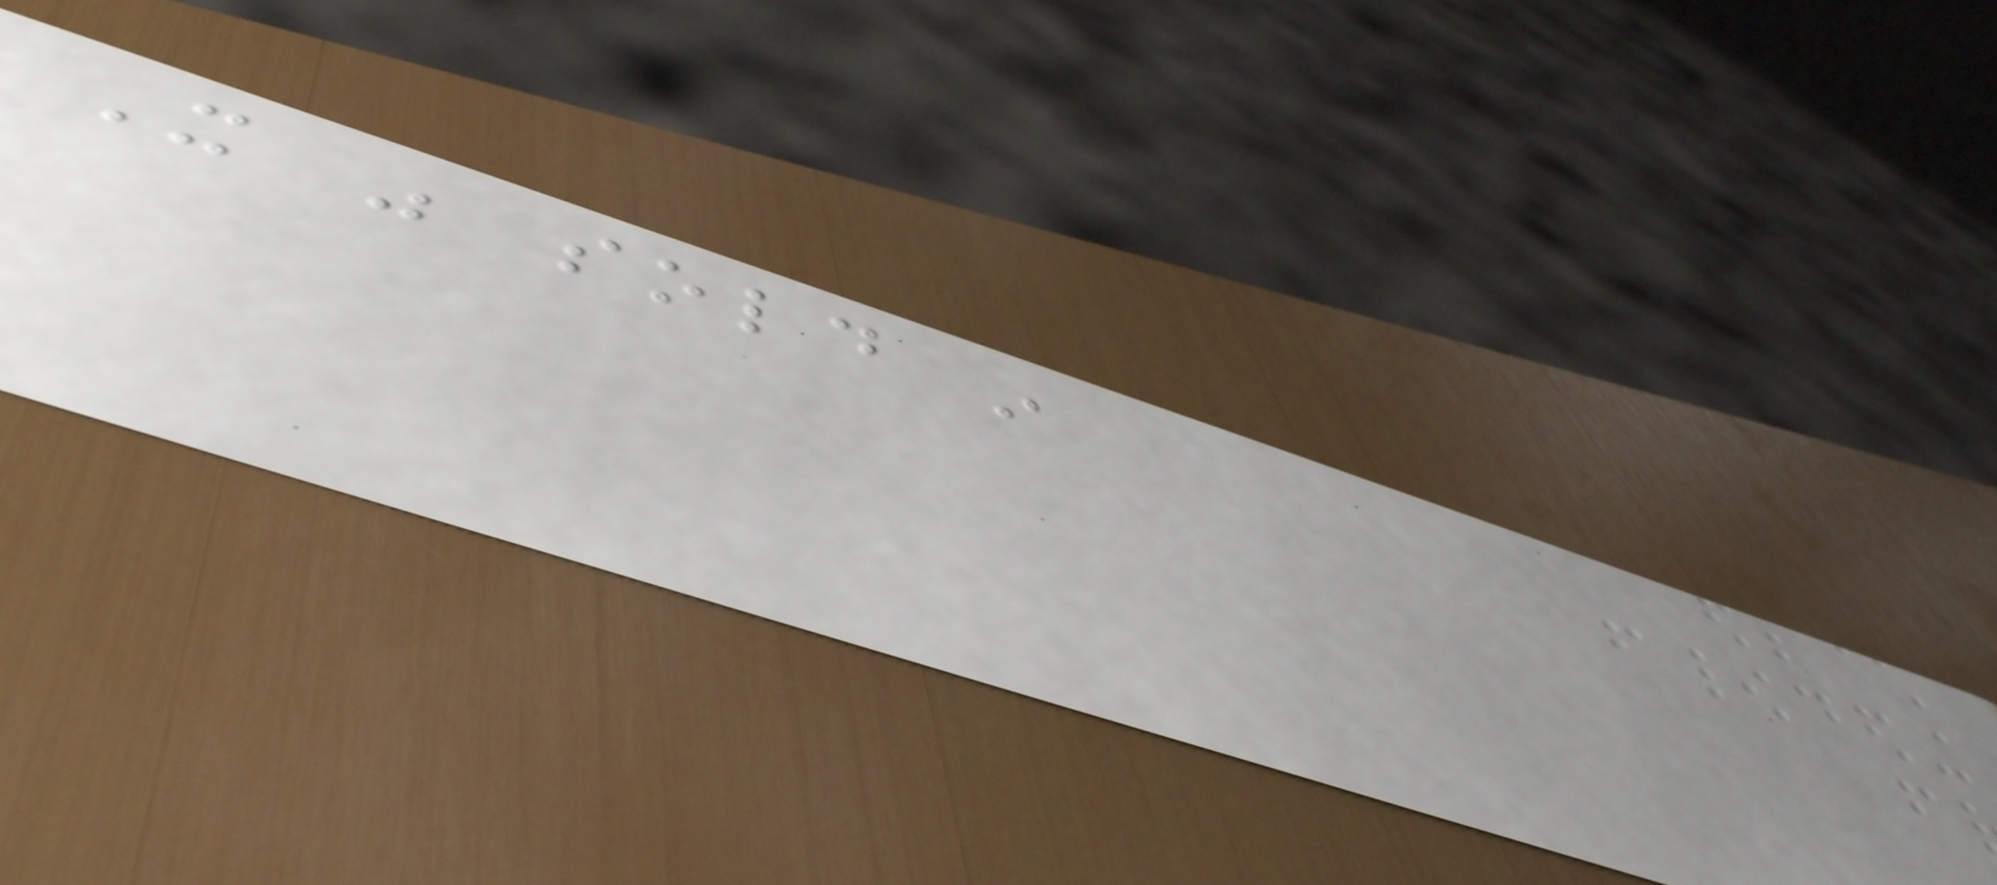It was sold in
